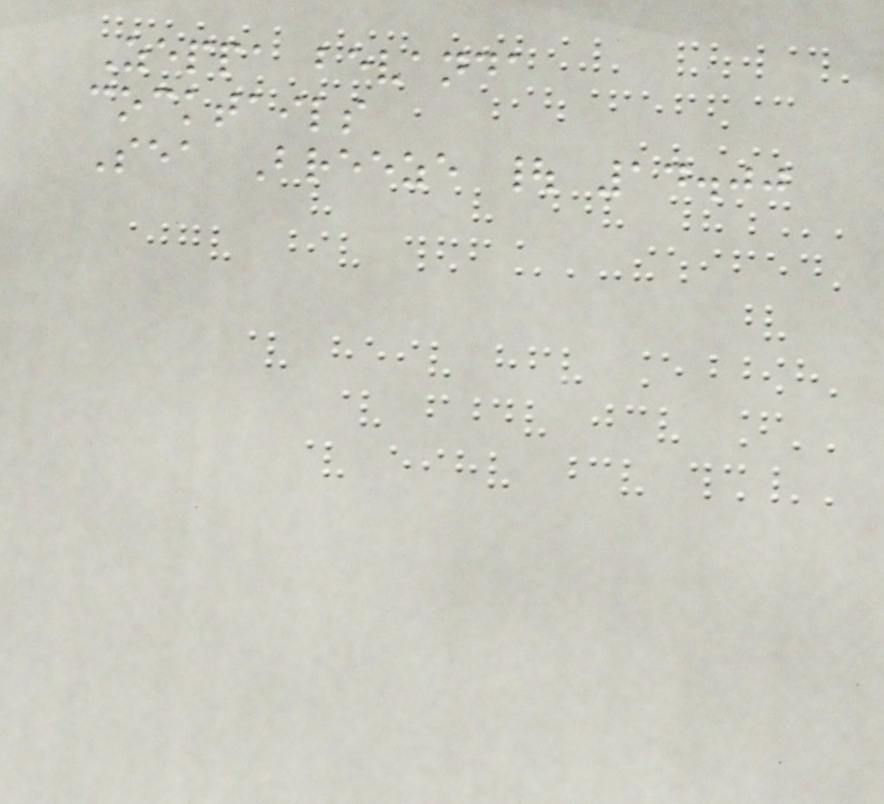Zeppa bevanda
cocktails
Sea Breeze | 14.00
